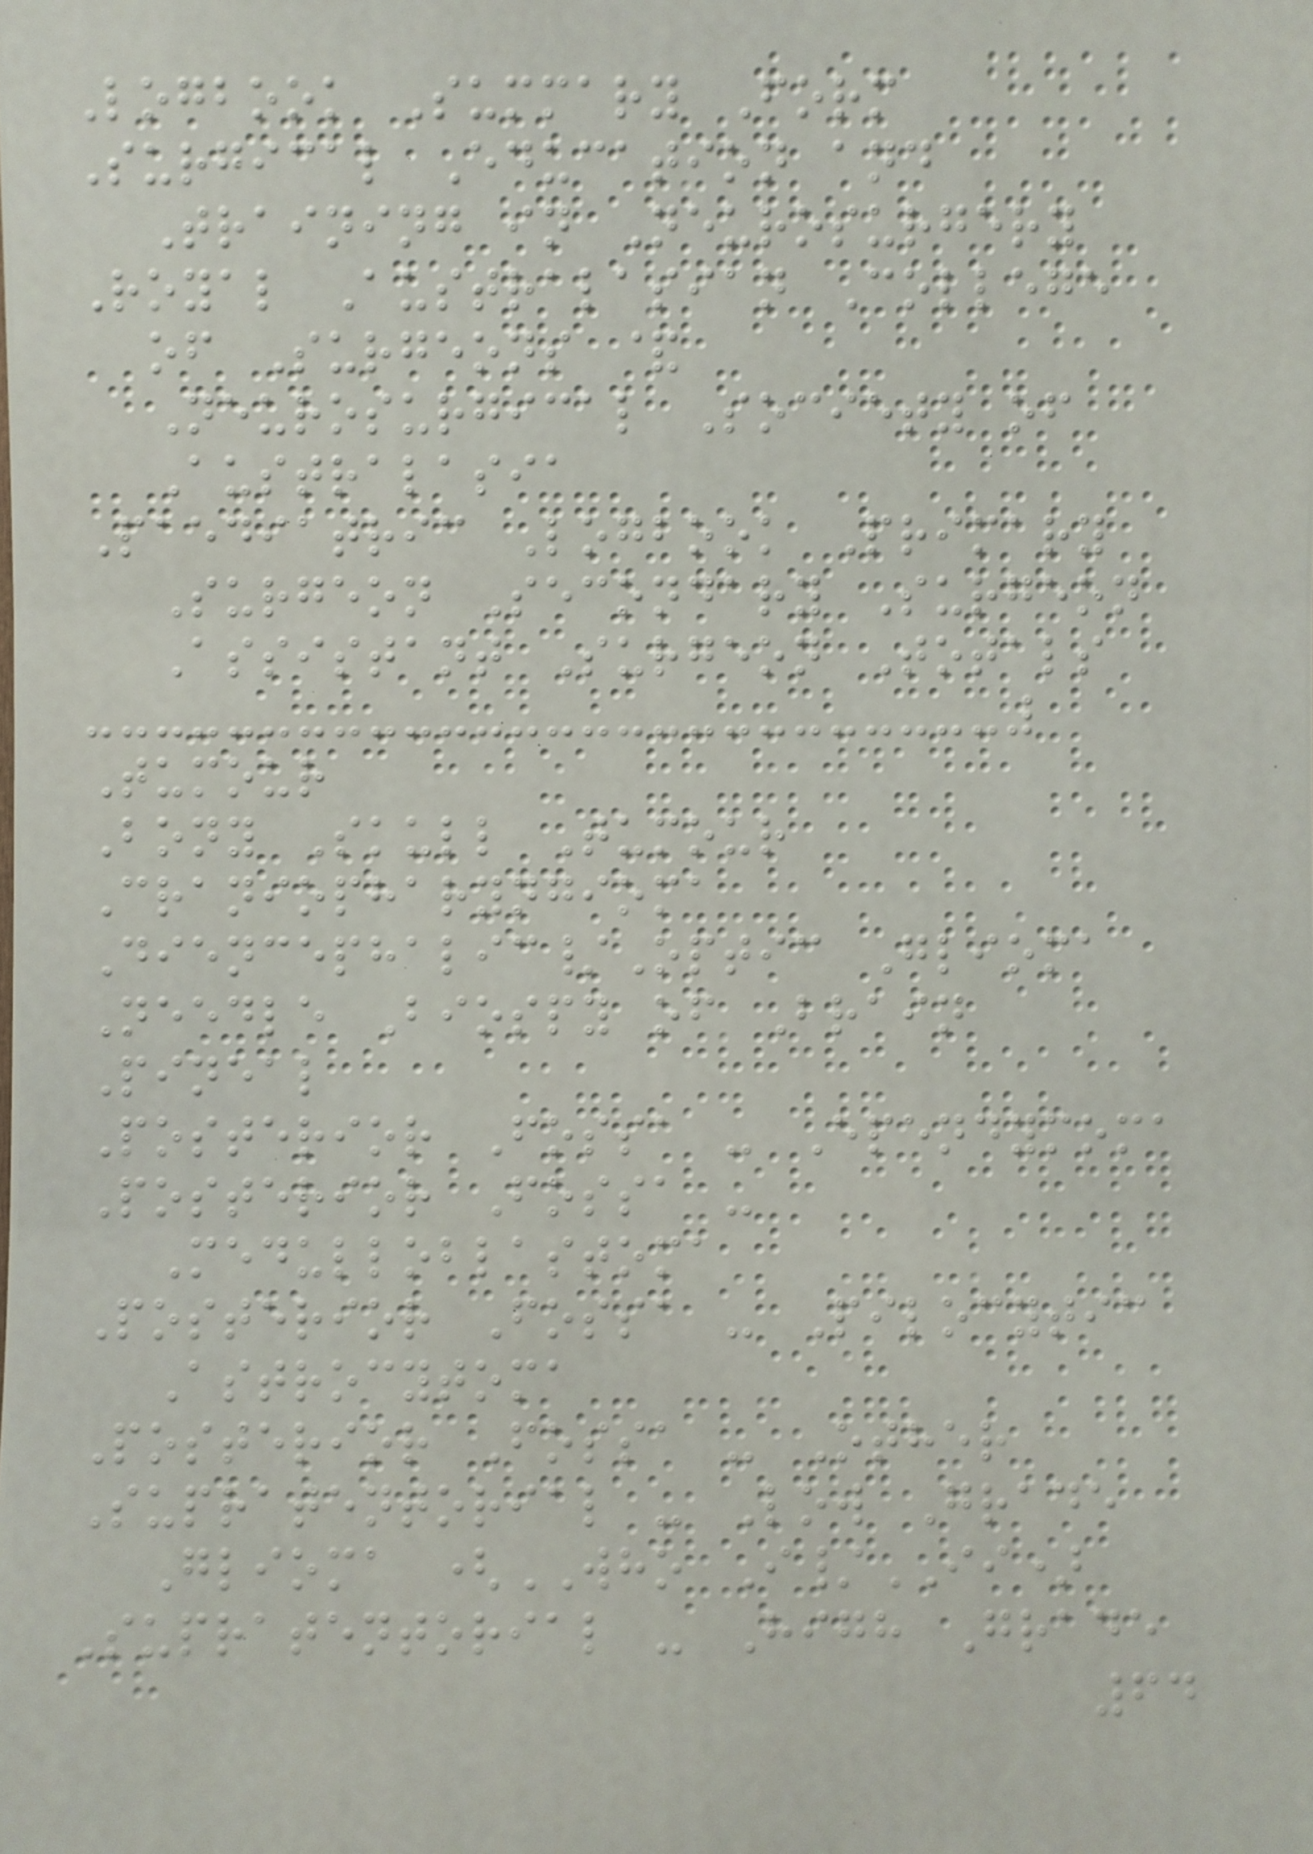Logbook Summary Form
Surgical Education and
Training in Neurosurgery
Royal Australasian College
of Surgeons &
Neurosurgical Society of
Australasia
Paediatric Logbook Primary
Surgeon Secondary Surgeon
Assistant Surgeon Totals
Tumour
Bony Skull Tumour
Craniopharyngioma
Diencephalic/Optic Glioma
Needle Biospy of Brain
Pineal
Posterior Fossa - Ependymoma
Posterior Fossa -
Medulloblastoma
Posterior Fossa - Pilocytic
Astrocytoma
Posterior Fossa - Other
Supratentorial - Low Grade
Glioma (WHO I/II)
Supratentorial - High Grade
64
